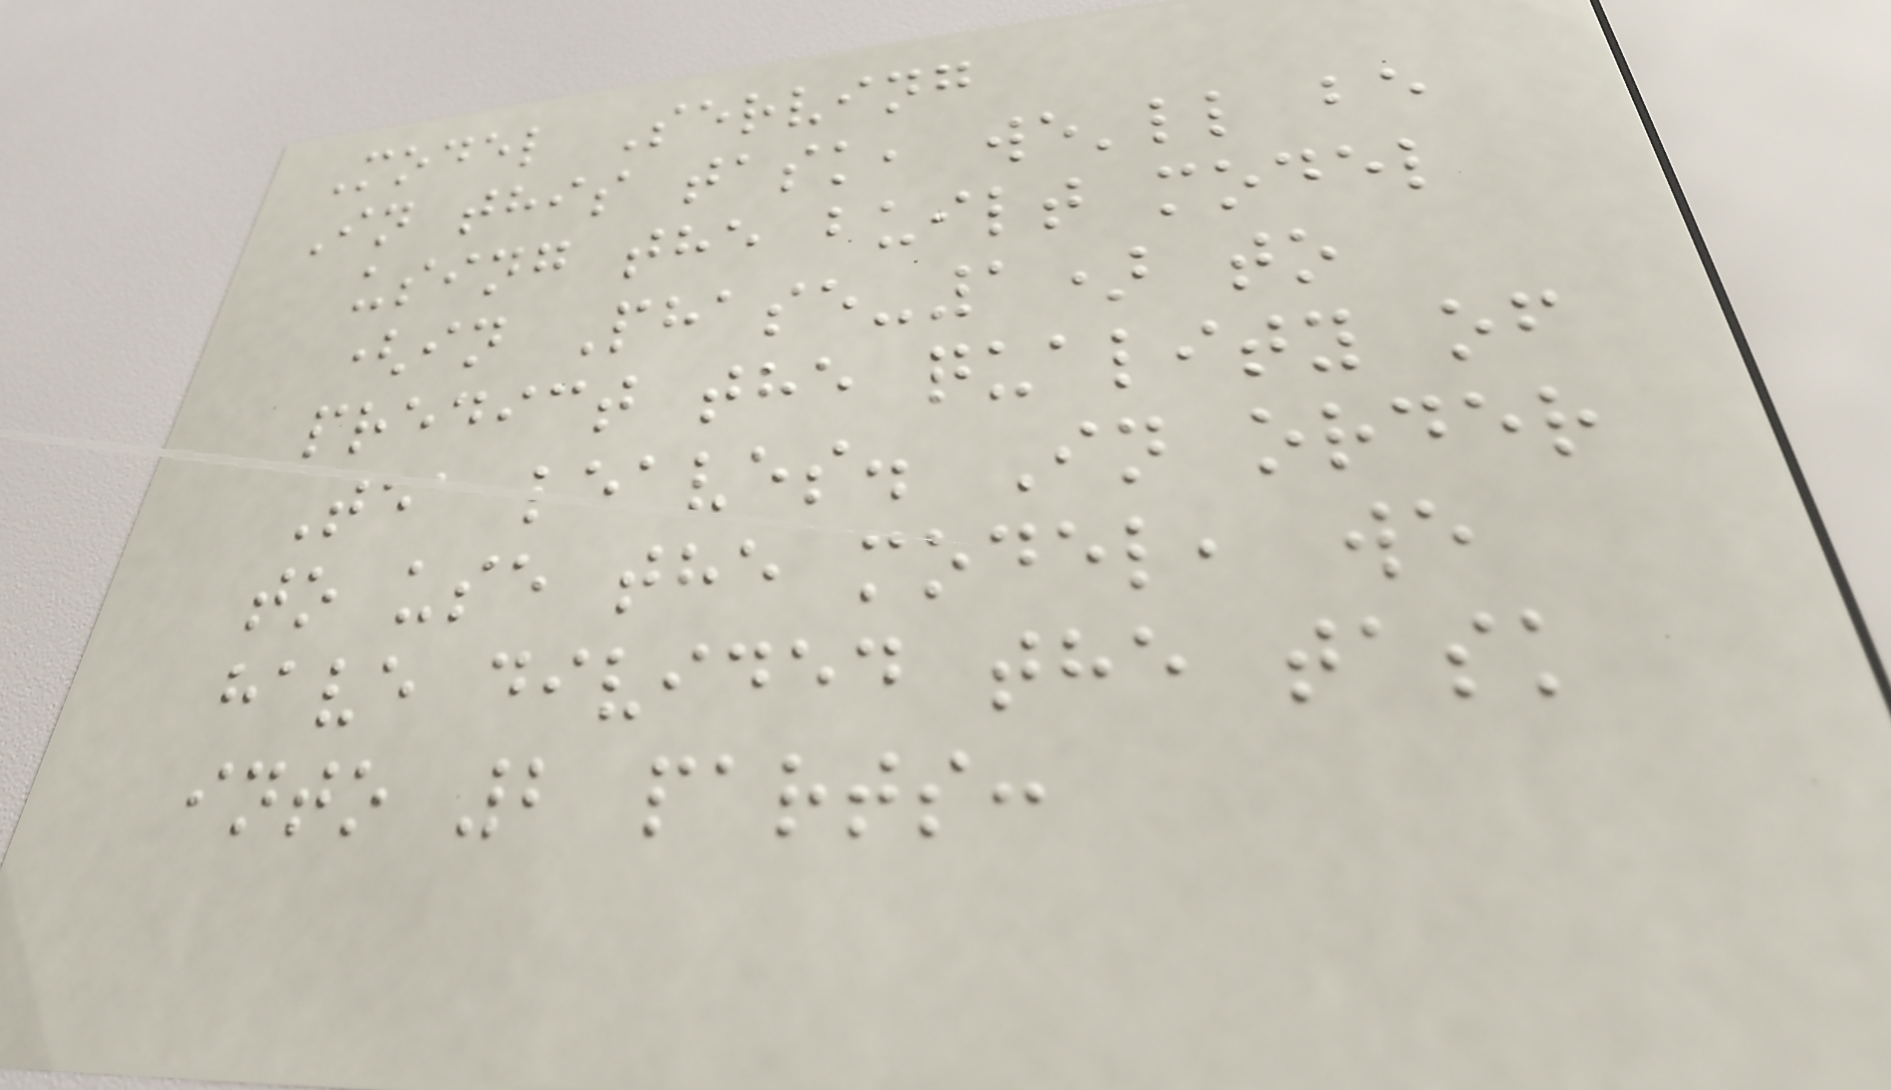Model Serving
In this task, we'll be
using the built model
(in Phase-1) to
predict the quality of
Tea leaves. In order
to use the model, we
have divided the task
into 2 parts:
